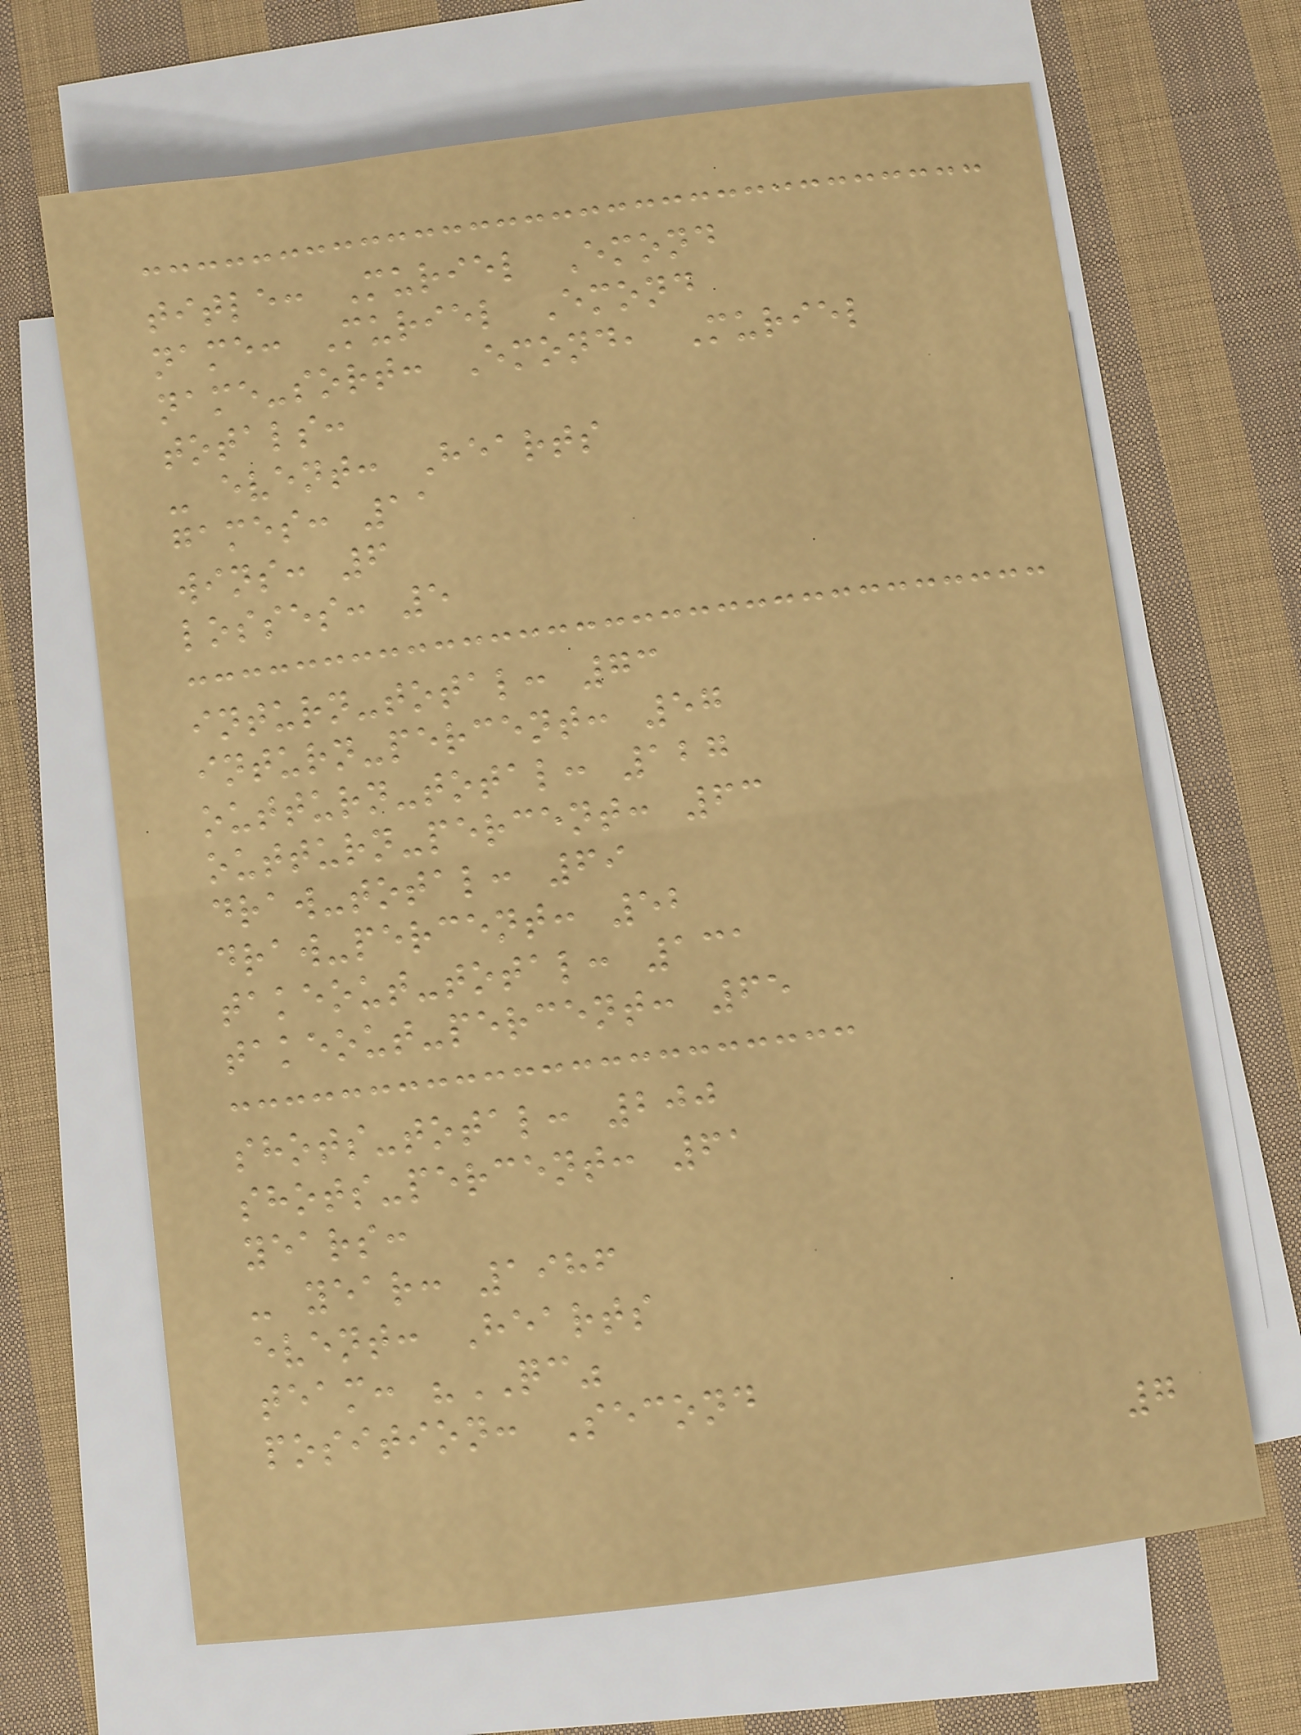title: Muriel Emond
name: Muriel Emond
name-sort: Emond, Muriel
totals:
- event: Hearts
games: 11
wins: 6
losses: 5
inturn-total: 73
inturn-percent: 57
outturn-total: 127
outturn-percent: 63
draw-total: 69
draw-percent: 52
takeout-total: 131
takeout-percent: 65
shots-total: 200
shots-percent: 61
years:
- year: 1986
event: Hearts
team: "QC"
position: Second
7
